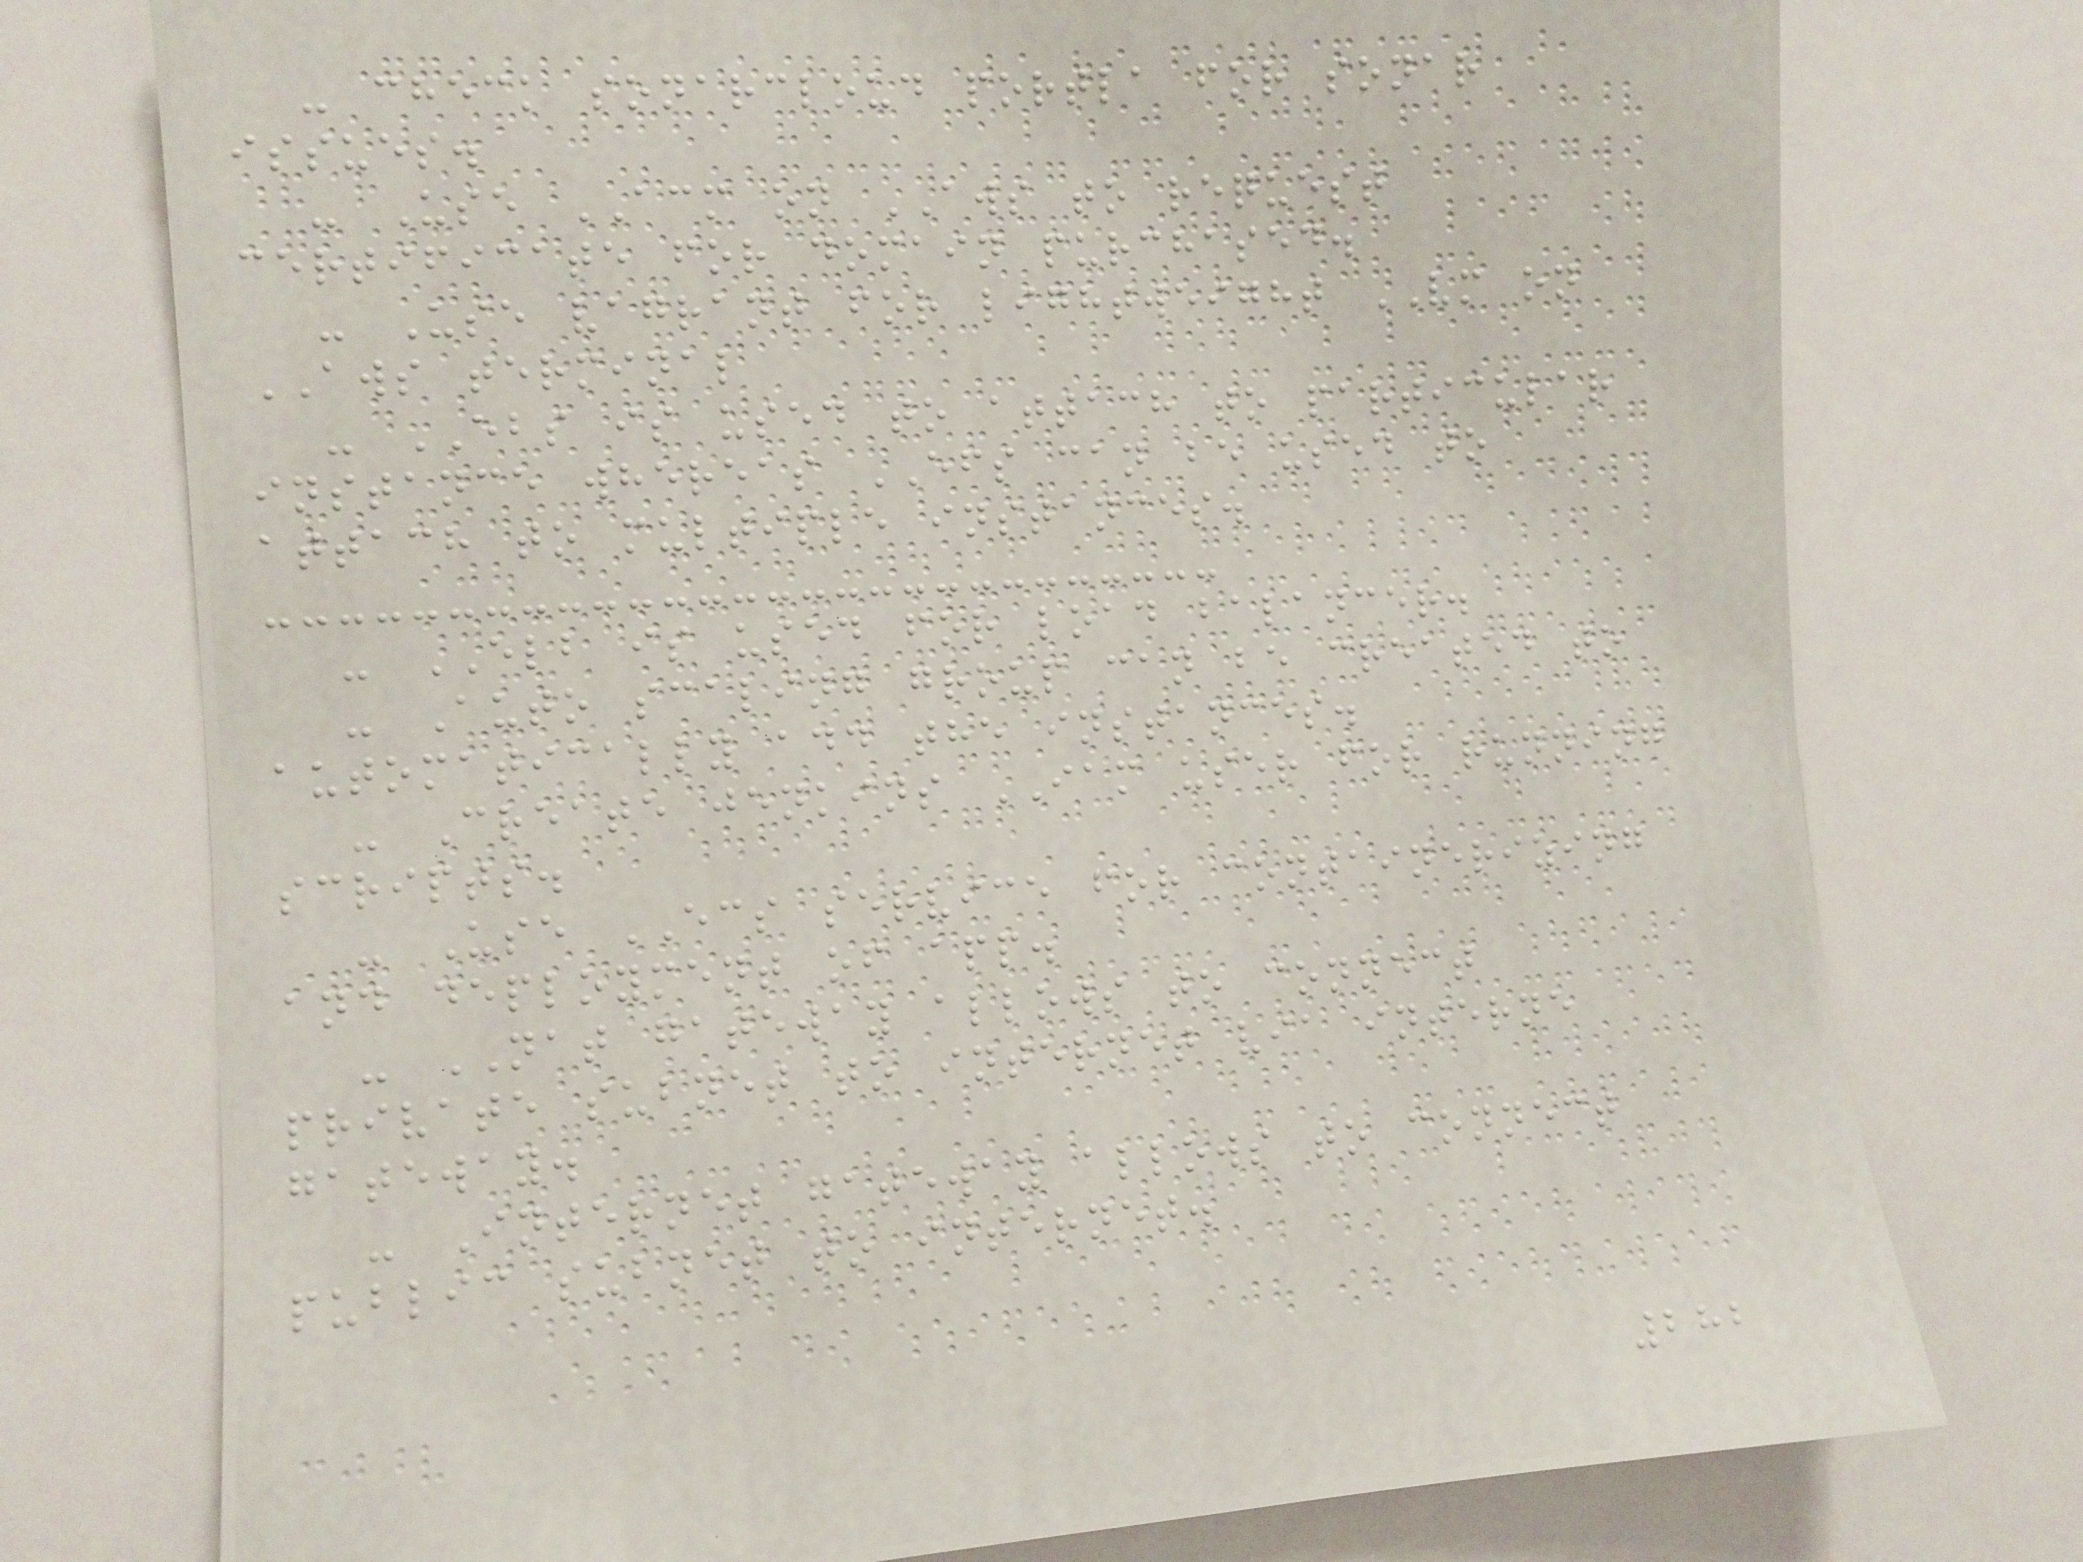- check sonarcloud portla for sonar
issues.
- Use ACM on AWS to request
certificate for domain purchased.
- Use vagrant for lightweight VM on
AWS terminal
- EBS is used to attach to particular
instance whereas EFS can be used to
attach to multiple instances.
- ELB is used for load balancer.
- Auto scaling group can be created to
automatically add the instances.
- Create jenkins IAM user for running
scripts.
- Use ECS service for containerizing
and deployment of app.
- NAT gateway allows to connect
private subnet to internet via interne
gateway.
- Internet gateway allows to connect
public subnet to internet.
282
